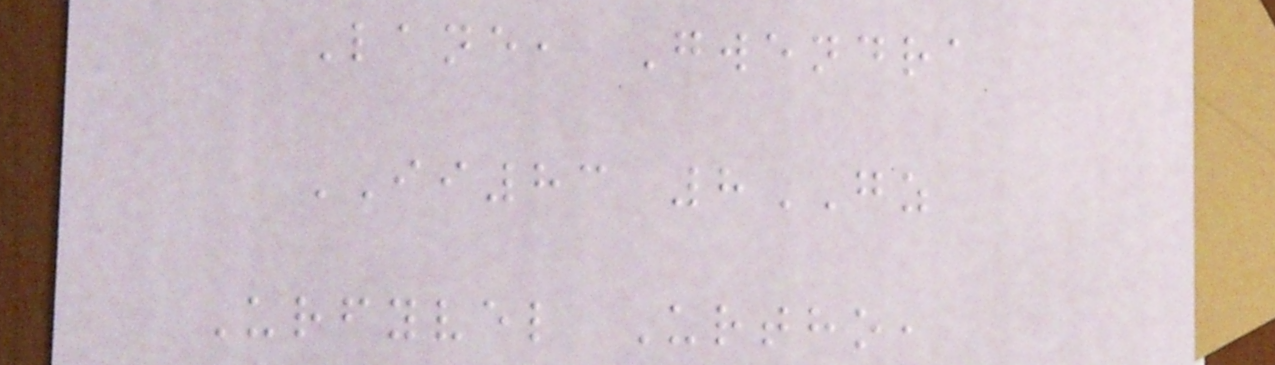Lane, Gwendra
II83 8GZ
Urfyvel Urtho,
